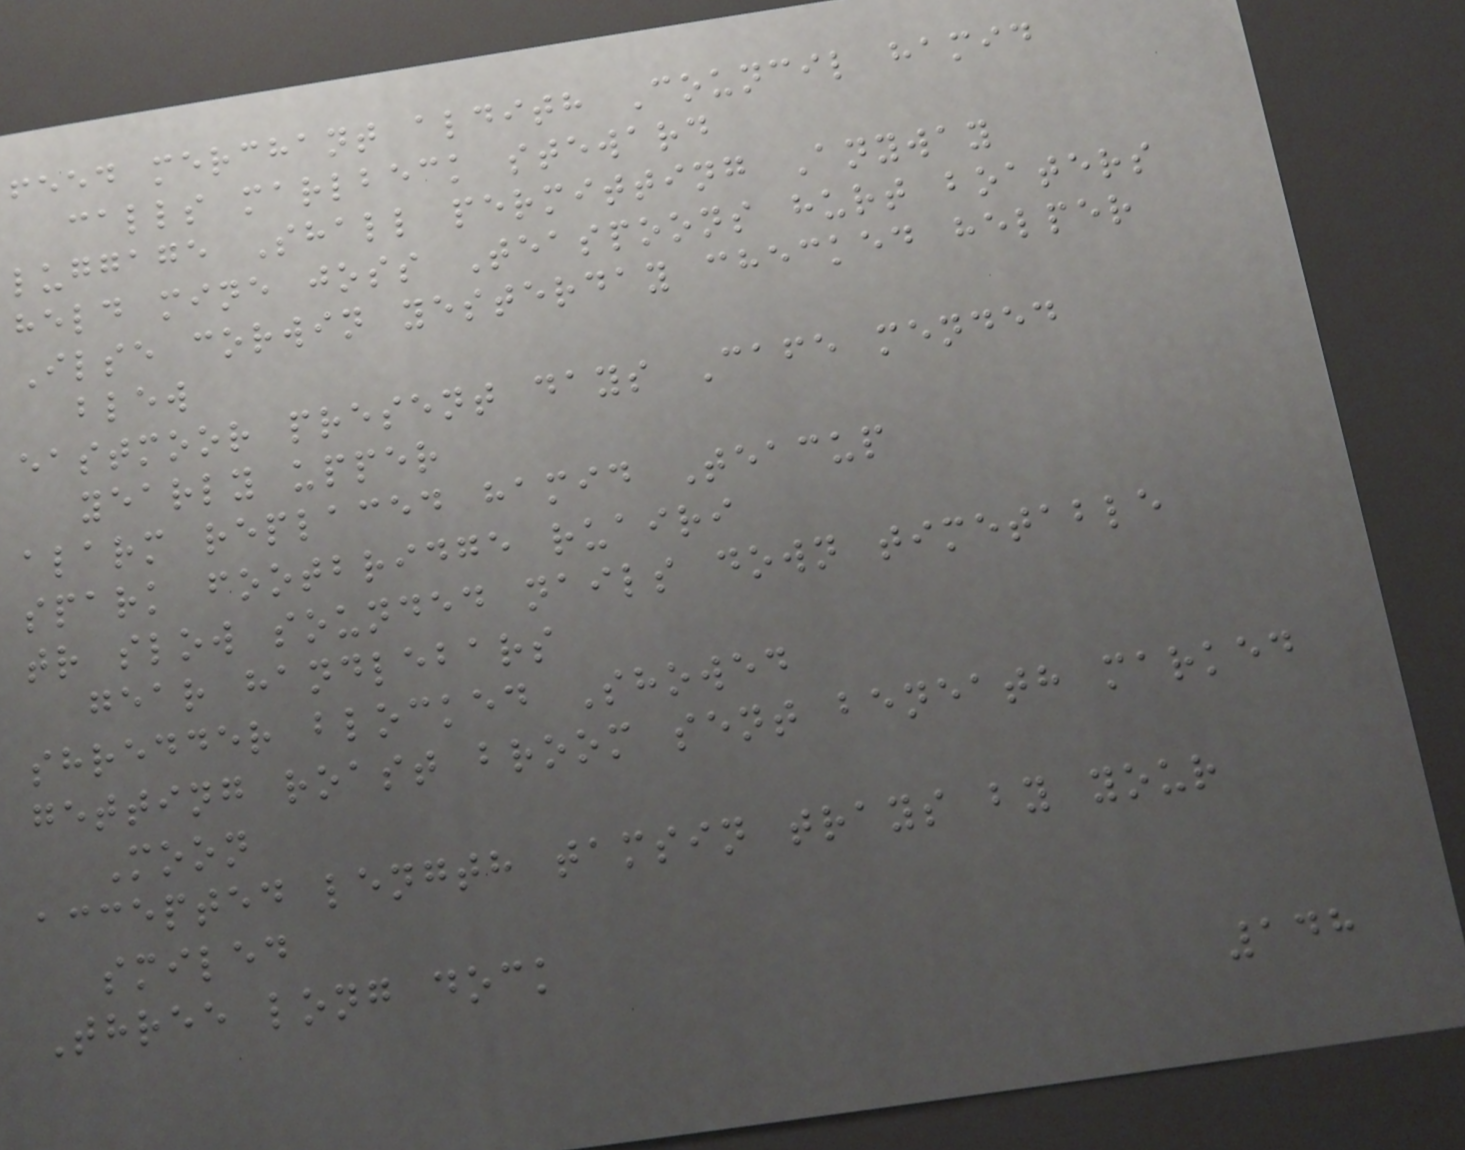feed merchant aldith Council hamid
calls marlbeck steward
luggage Shall permitting Anyway
held mine joss Teaspoons hurt boaters
Ilse corwin yesterday checked helper
blew
eastmoor present days Cafe mended
yearly upper
alarm replaced hamid Teacup
spark footbridge ruairi
tr slow sounded nails down timetable
gear handlebars
shredder blocked Showed
getting roast broom sent beneath marked
Moon
accepted length tamsin trays by your
smiled
Three long dock
148
